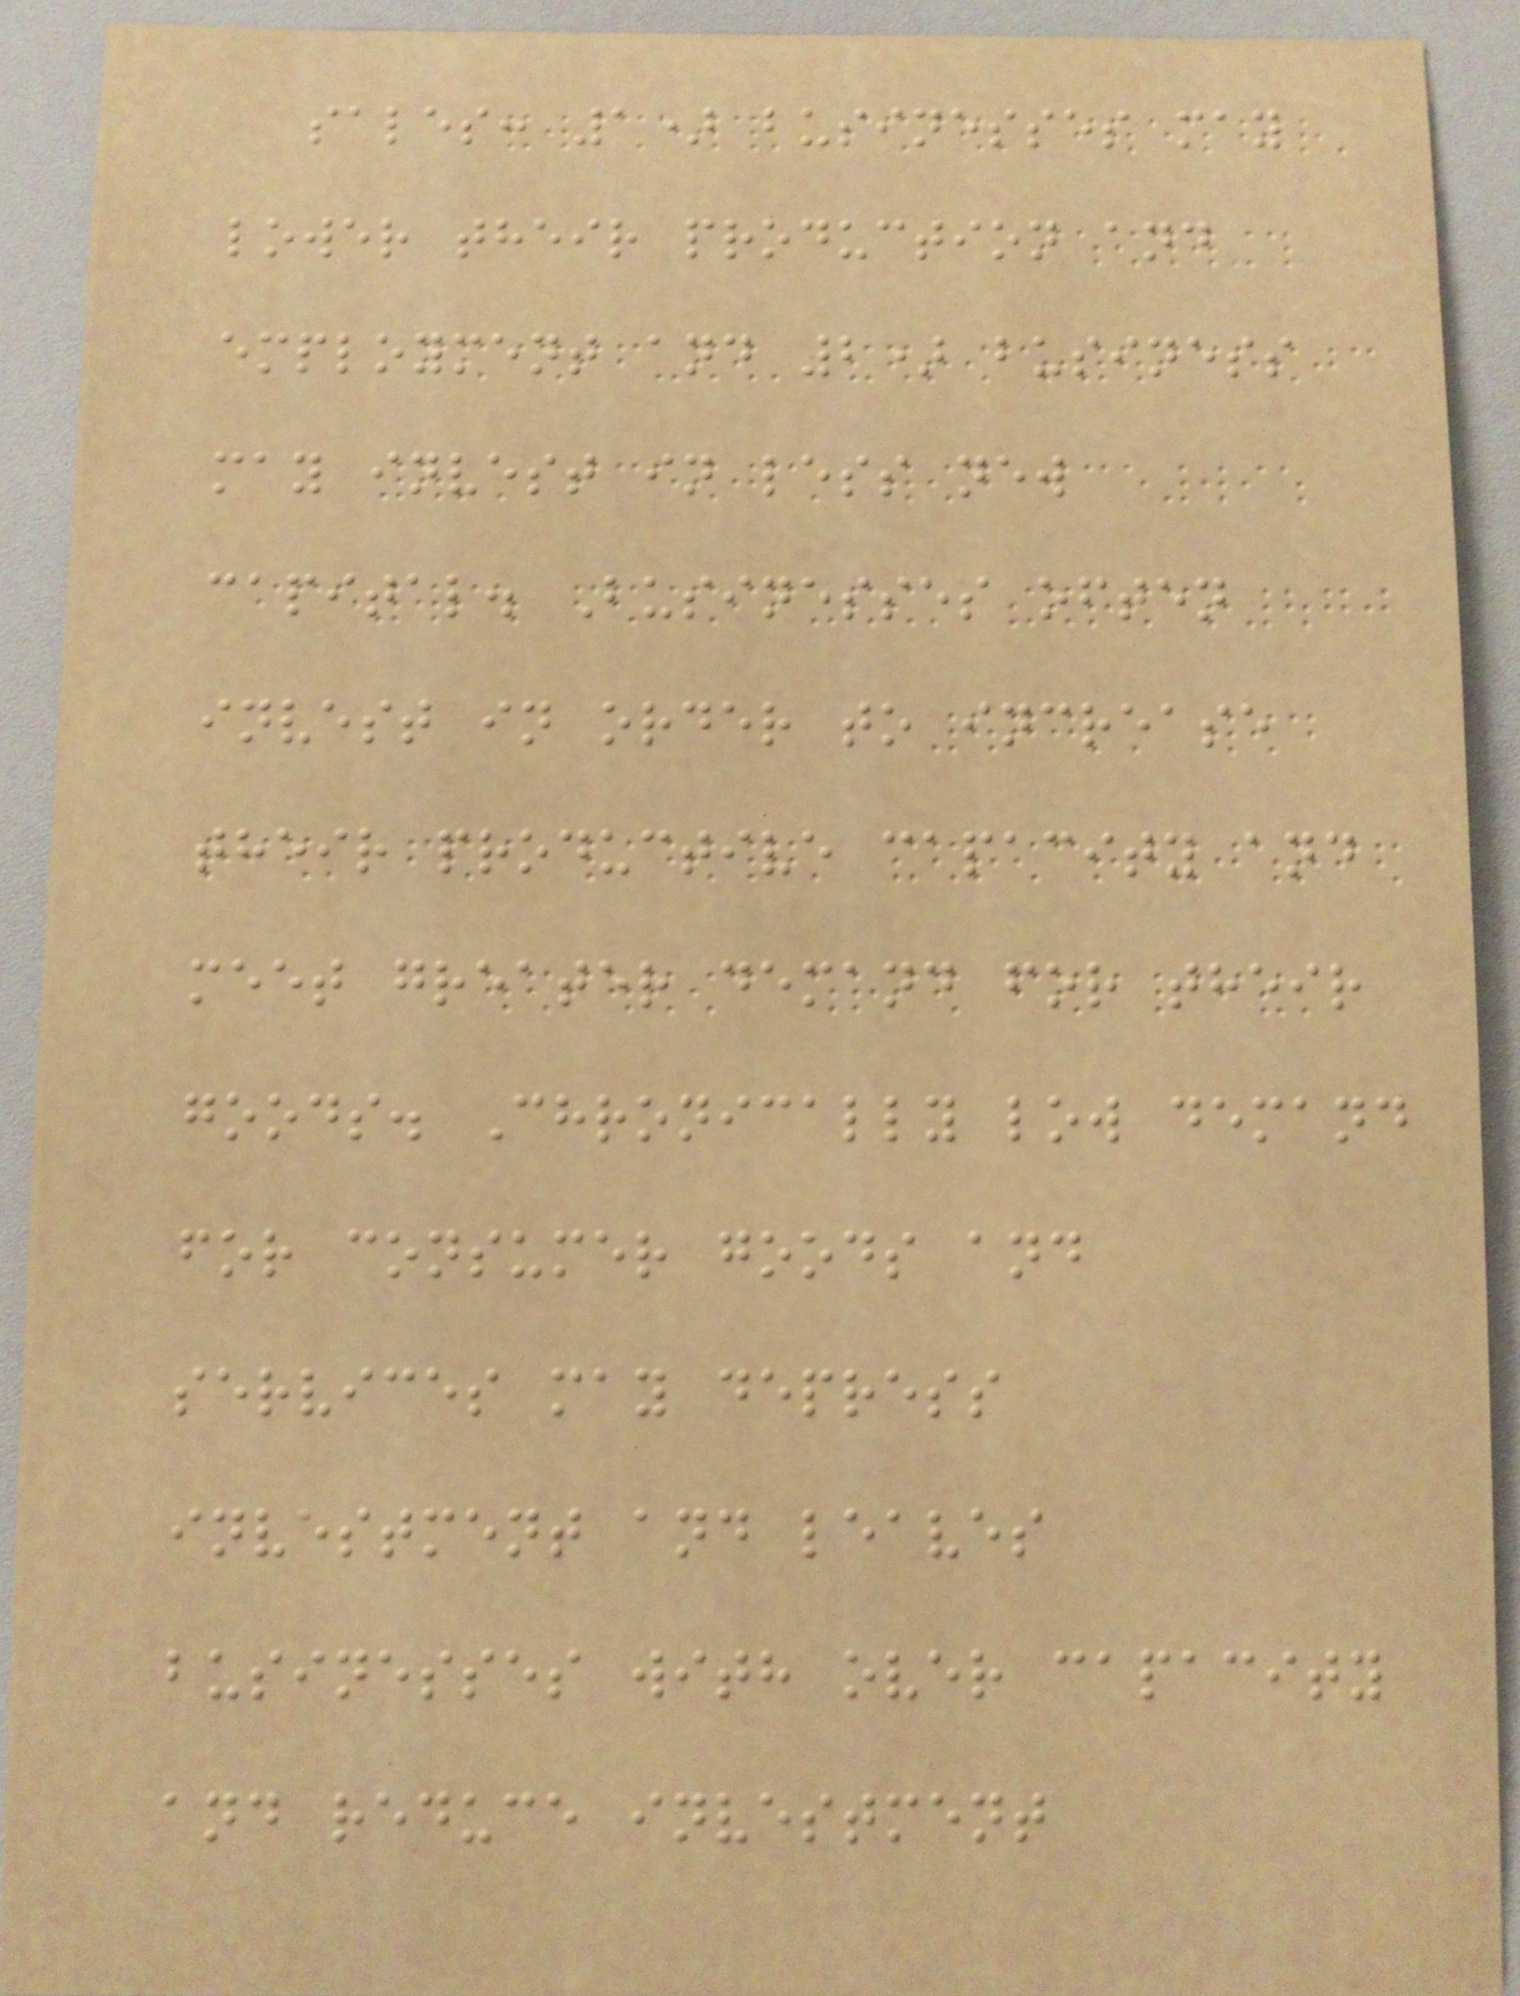sales: 1) businesses may
lower their production and
employment and 2) business
may invest in less new
capital. Businesses often
invest in order to increase
their productive capacity and
meet greater demand for their
goods. Chronically low demand
for consumer goods and
services may depress
investment and leaves
businesses with over capacity
and reduce investment
